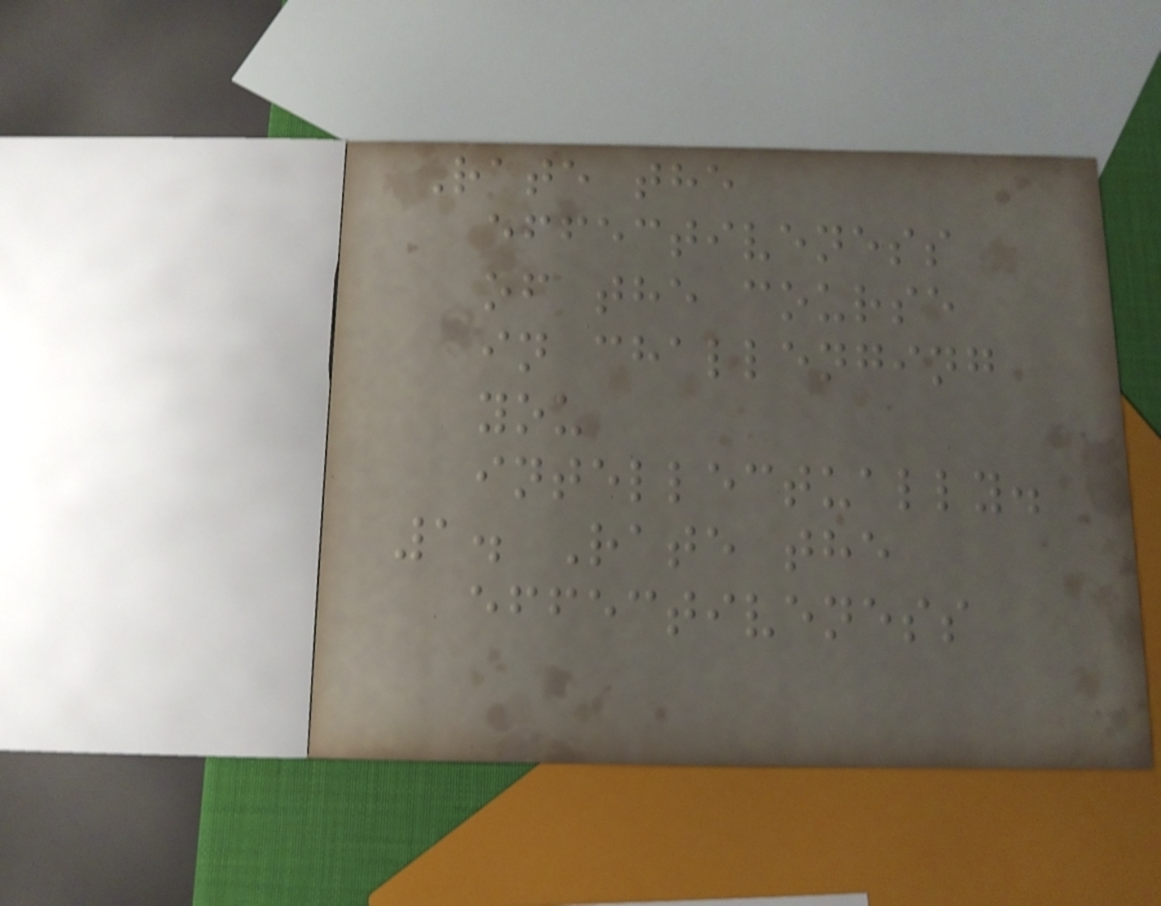Rate the
effectiveness
of the course
in challenging
you
intellectually.
1. Rate the
effectiveness
